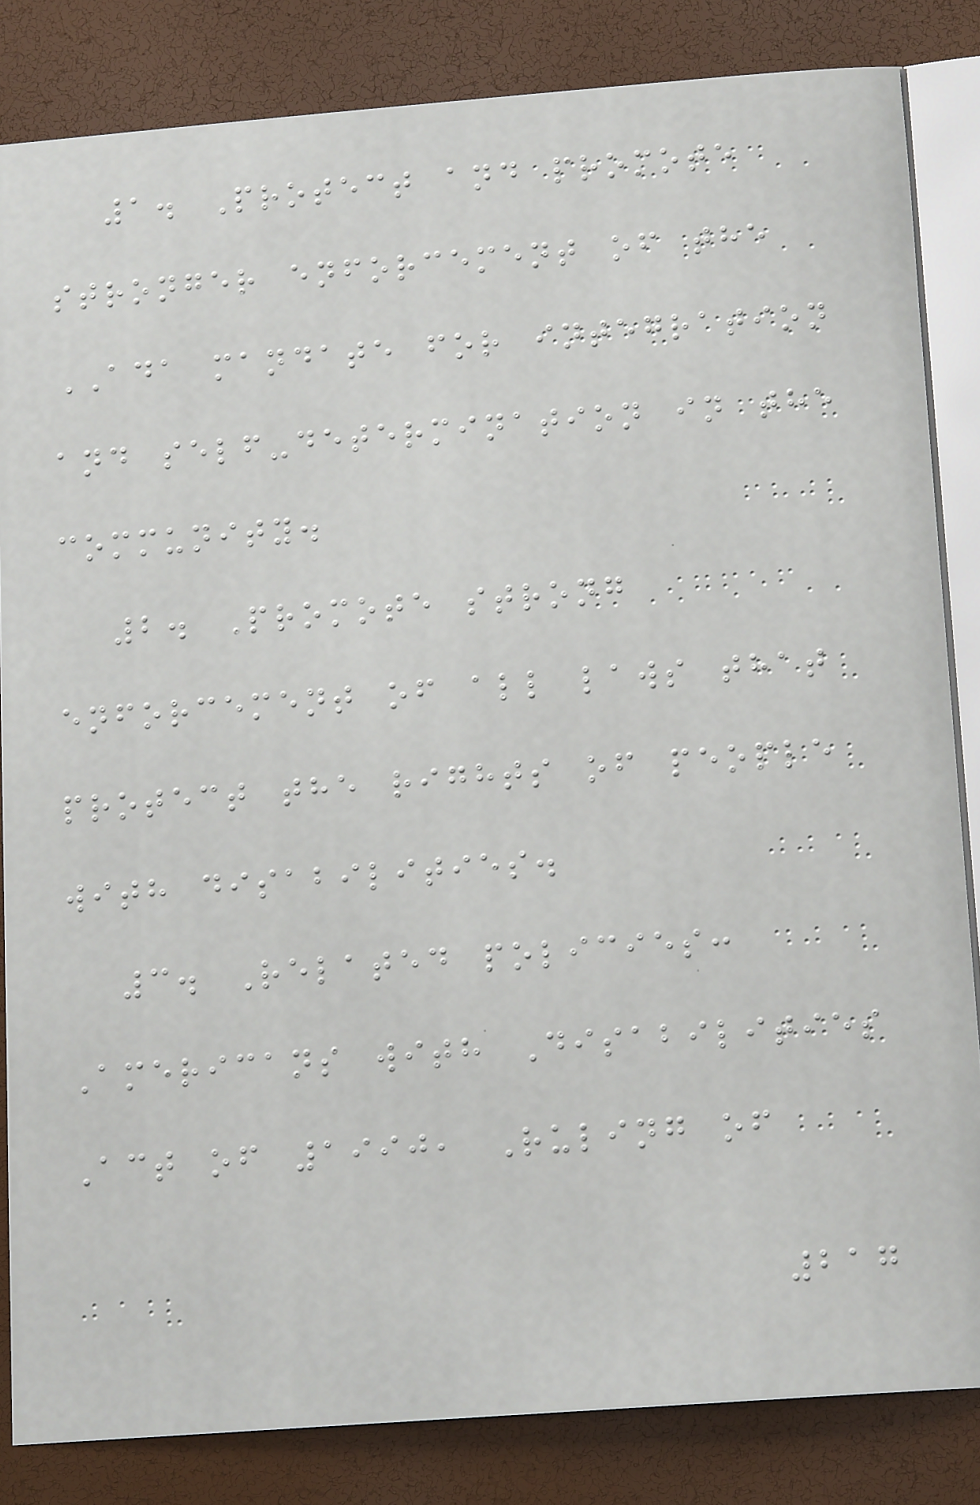1. Protect and promote
stronger enforcement of the
ADA mandate for integration
and self-determination in the
community.
2. Promote strong
enforcement of all laws that
protect the rights of people
with disabilities.
3. Related policies:
Americans with Disabilities
Act of 1990, Ruling of
217
